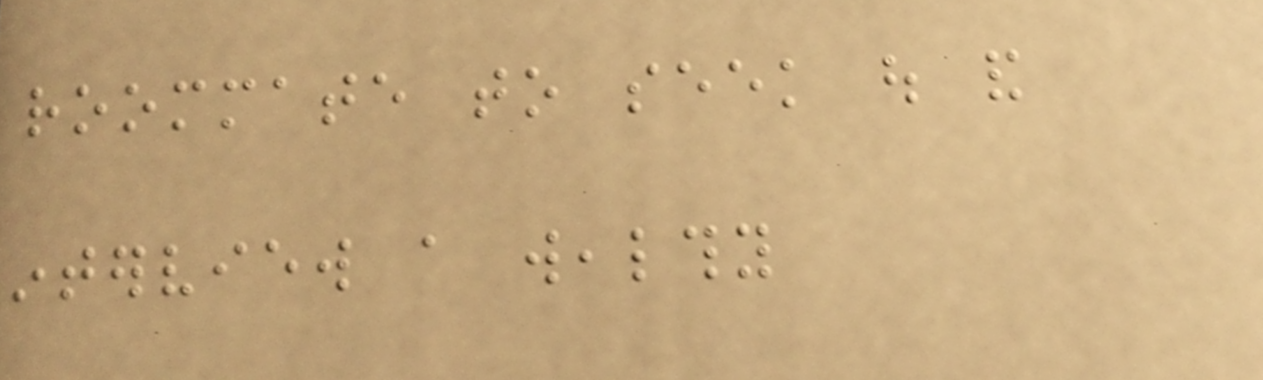roommate to seek out and
interview a wealthy
